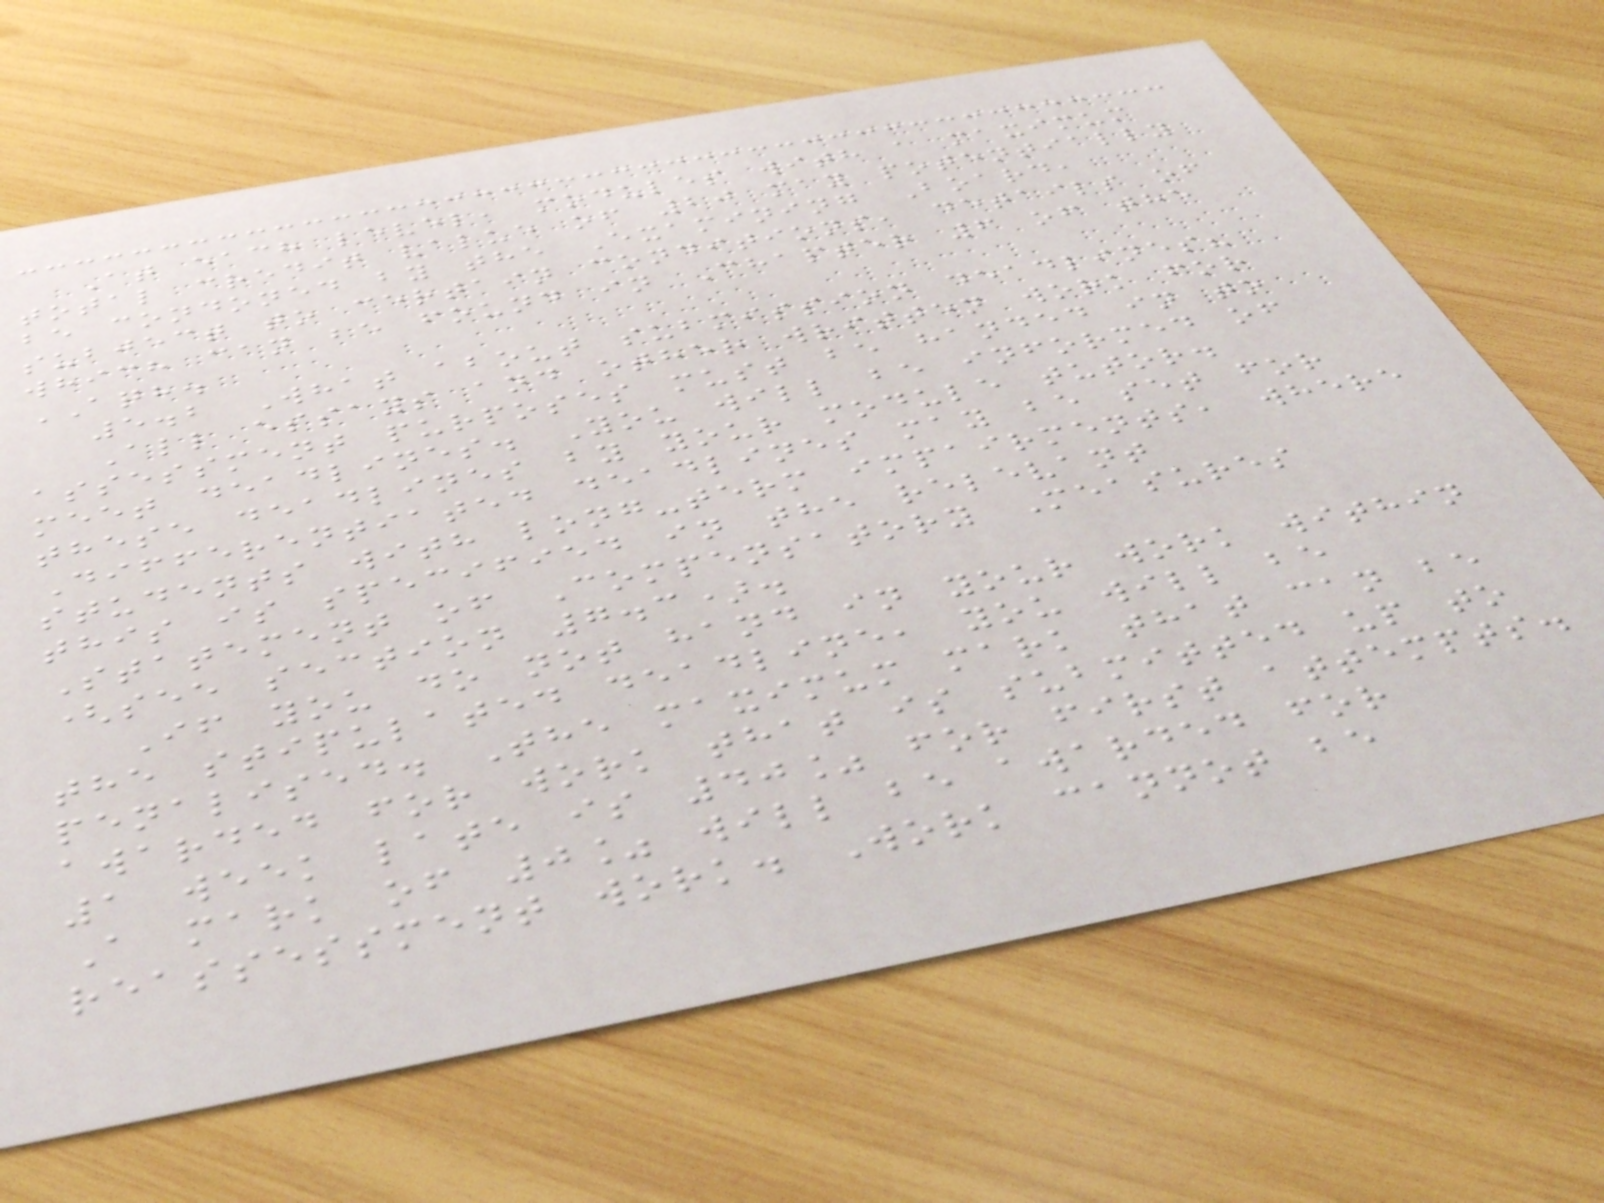At each level, modules with a maximum
total credit value of 20 may potentially
be condoned by the Examining Board,
subject to certain conditions, details of
which can be found in Chapter 6 of the
AQH.
5.2 What about submission deadlines?
All essays and other written work for
assessment purposes must be handed in to
meet deadlines. You will be informed of
these deadlines by your module tutor.
Differentiated deadlines may be set for
students with long-term impairments, where
this is specified in the relevant
Statement of Compensatory Measures
(see section 7.3).
If you do not hand in your work within
the stipulated deadline, you will be
penalised. The maximum mark that can be
awarded for work that is submitted up to
1 week late is 40% for first attempts.
A mark of 0% will be awarded for
reassessment work. Work cannot be
